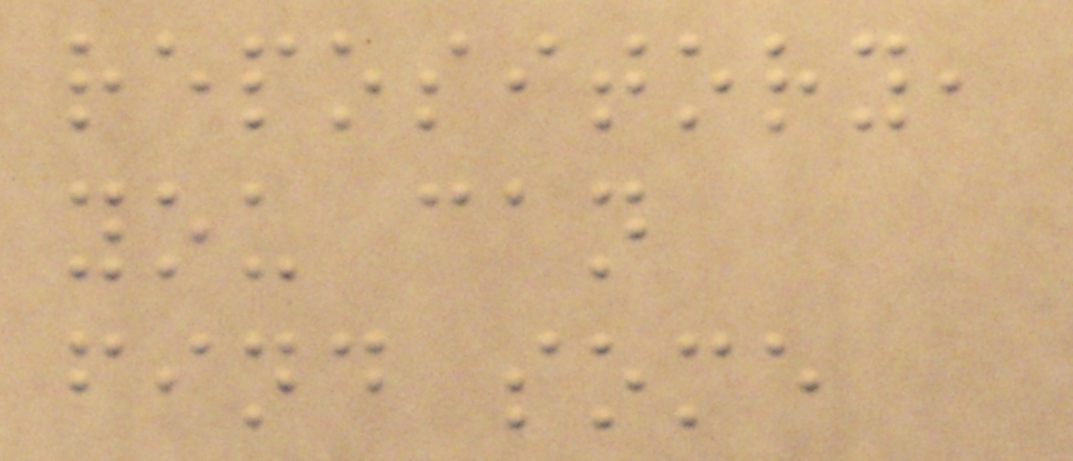repository,
you can
find some
